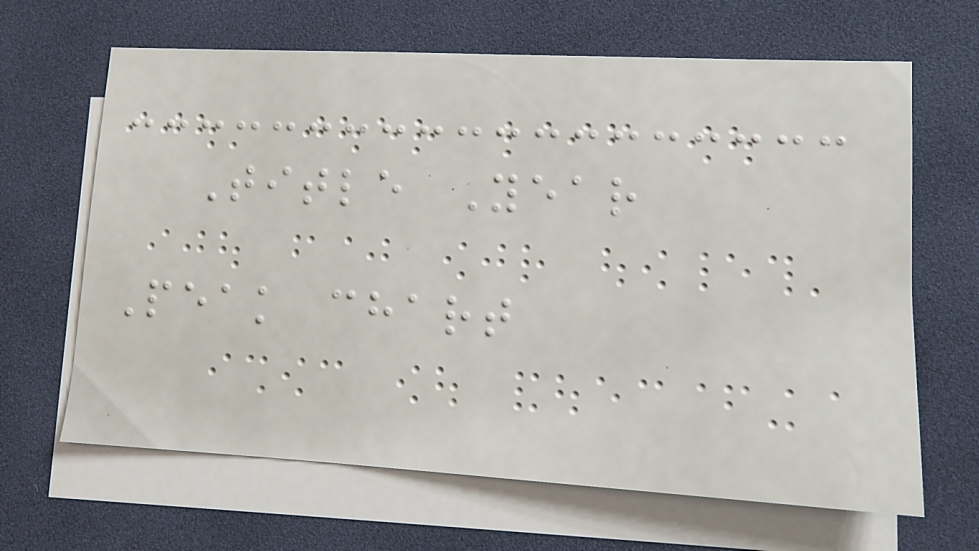Title Year
Peak chart
